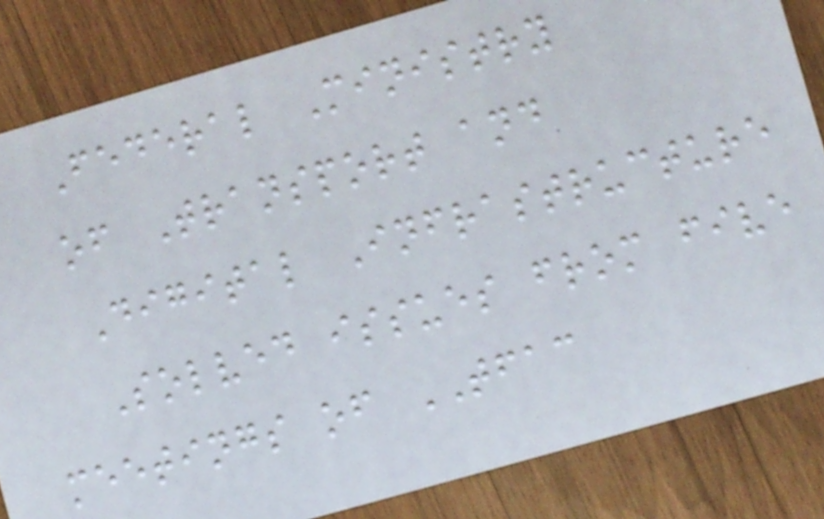Federal Ministry
of Transport and
Digital Infrastructure
Solved issues from five
meetings of TFAC
